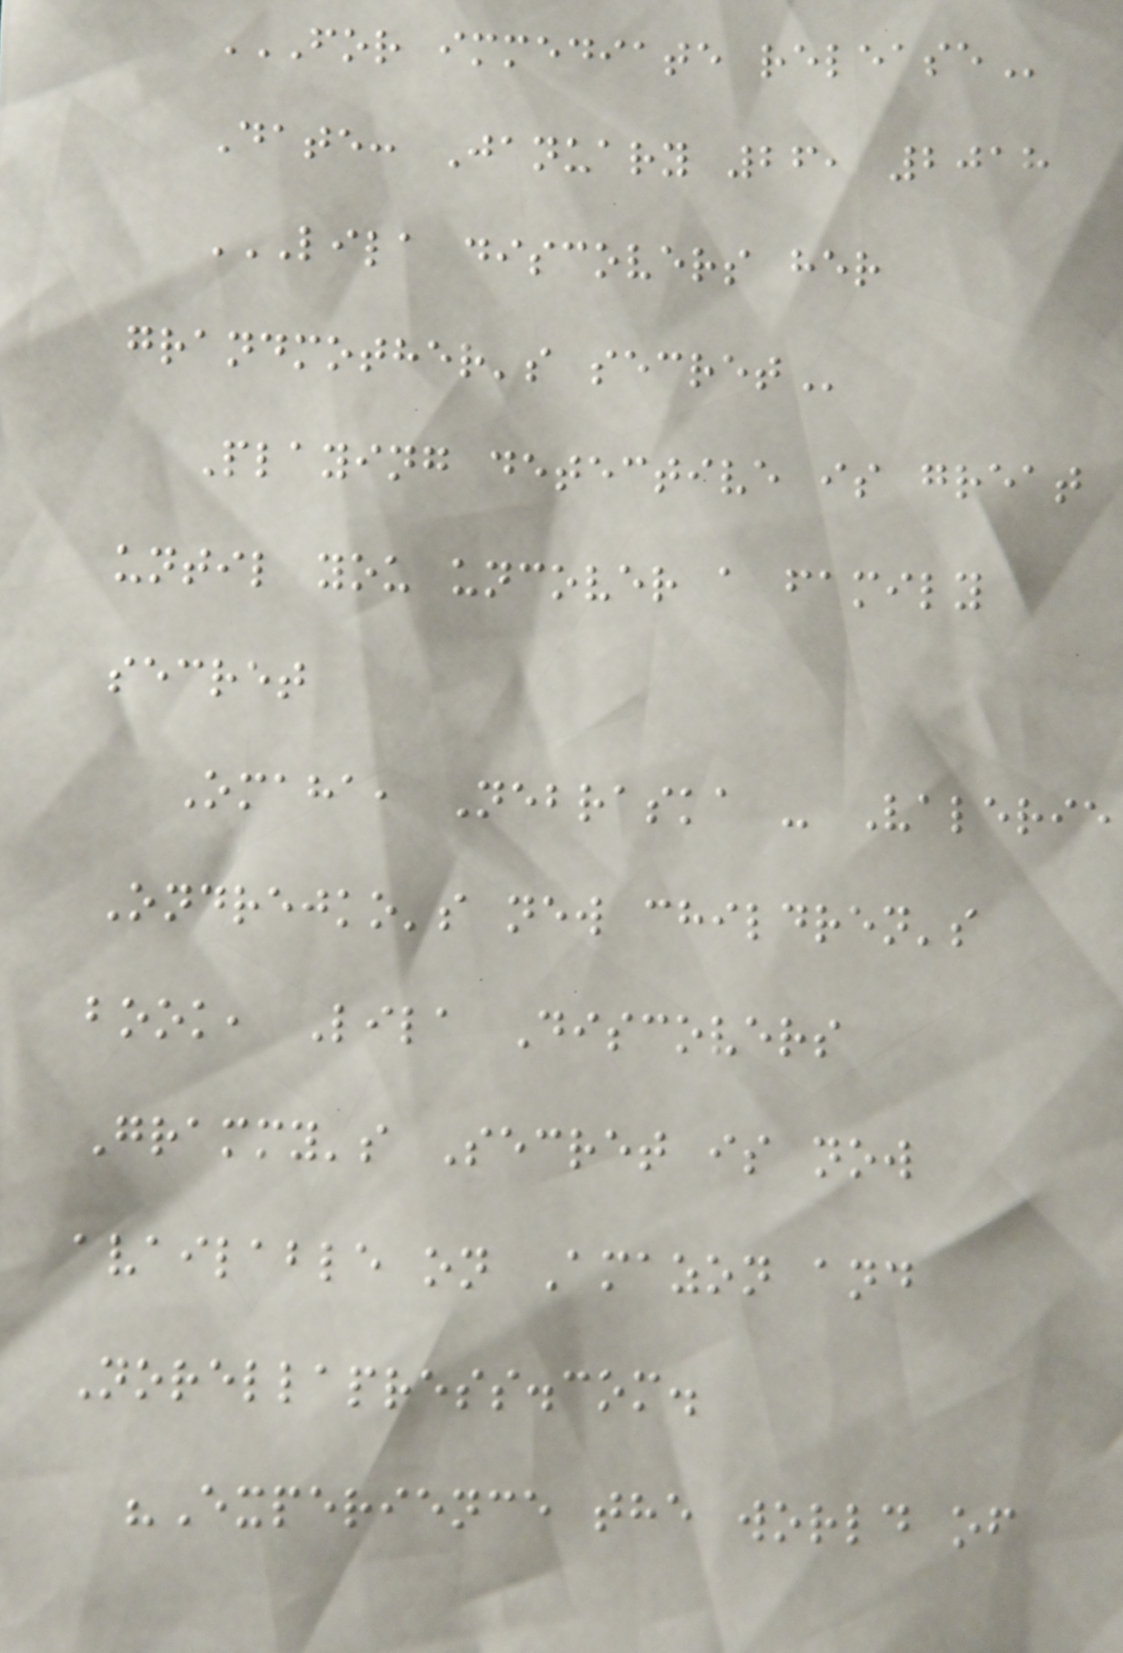FOR IMMEDIATE RELEASE
Date: January 26, 2018
LILA DISCOVERS HER
GRANDMOTHER'S SECRET
Playing detective is great
until you uncover a family
secret
Omaha, Nebraska - Valerie
Ondrejko's new children's
book, Lila Discovers
Grammy's Secret is now
available on Amazon and
Norellapress.com.
"Experience the world of
